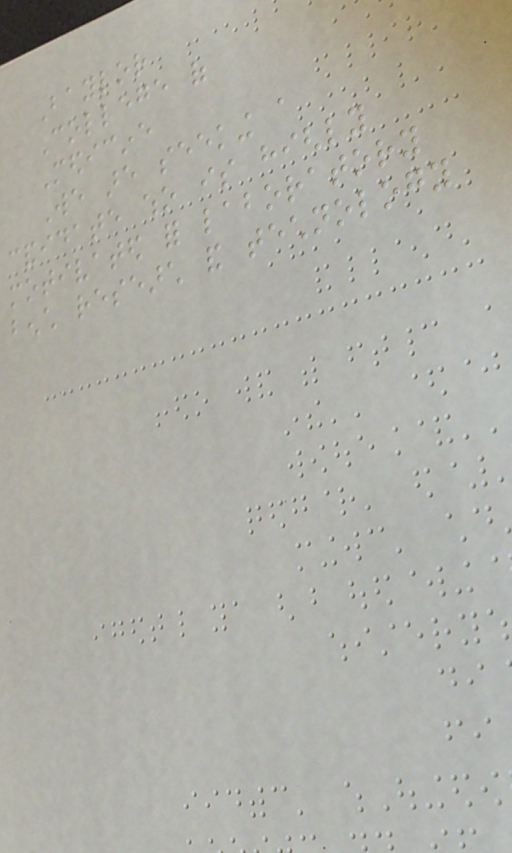Baylor
College of
Medicine
We are seeking a
candidate who is highly
motivated for laboratory
bench research and technology
